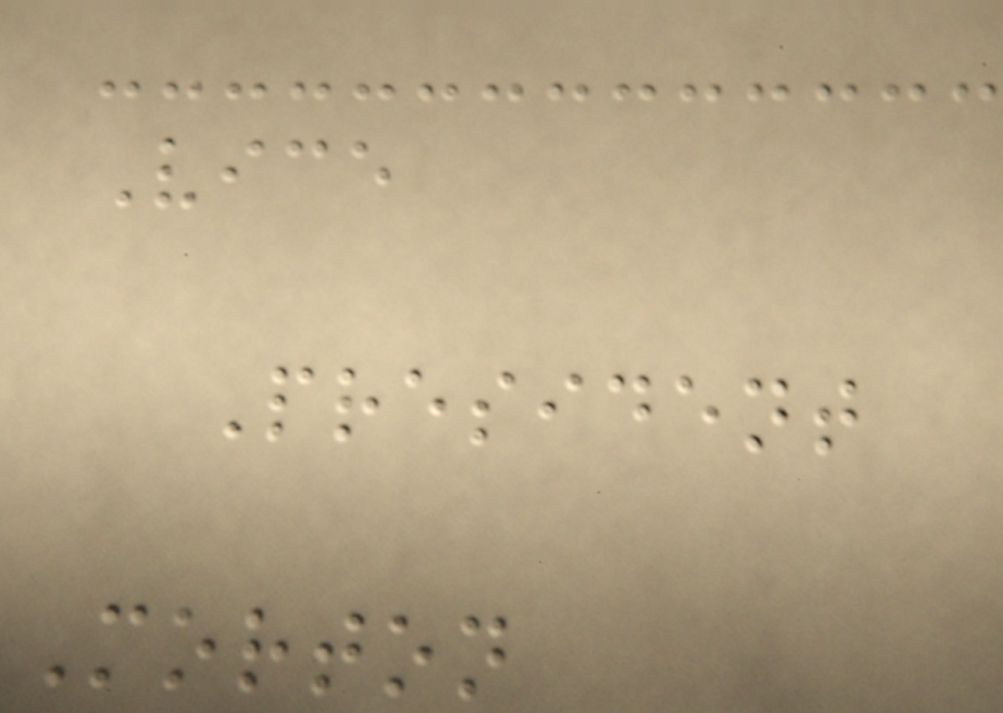Vice
President
Morton
